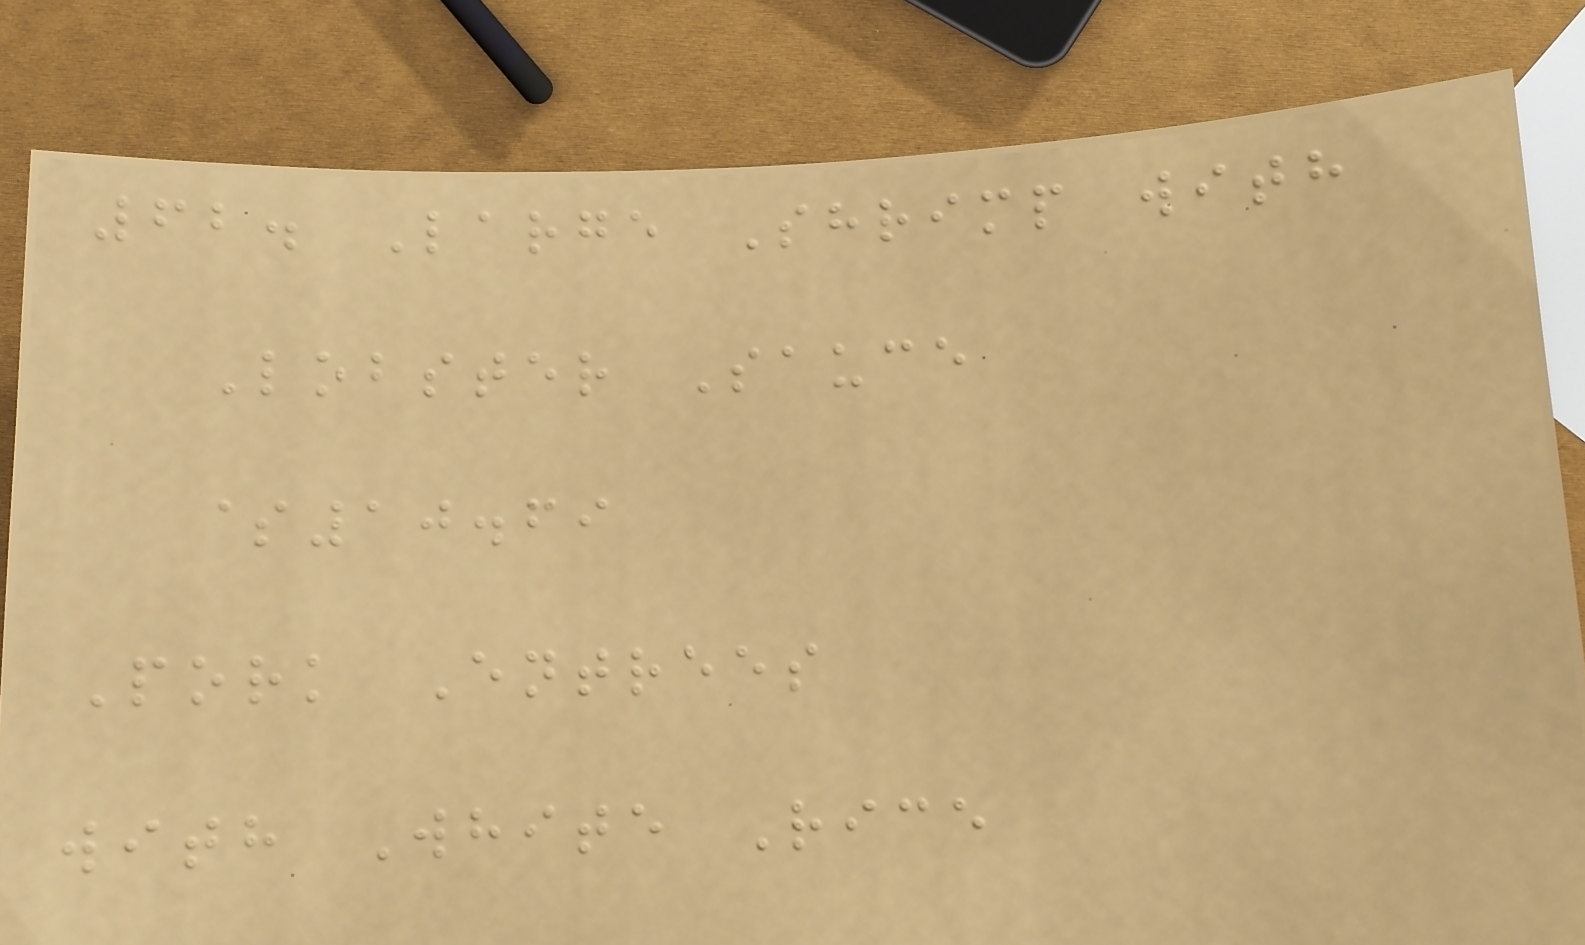62. Large Shrimp with
Lobster Sauce
$10.69
Pork Entrees
with White Rice
